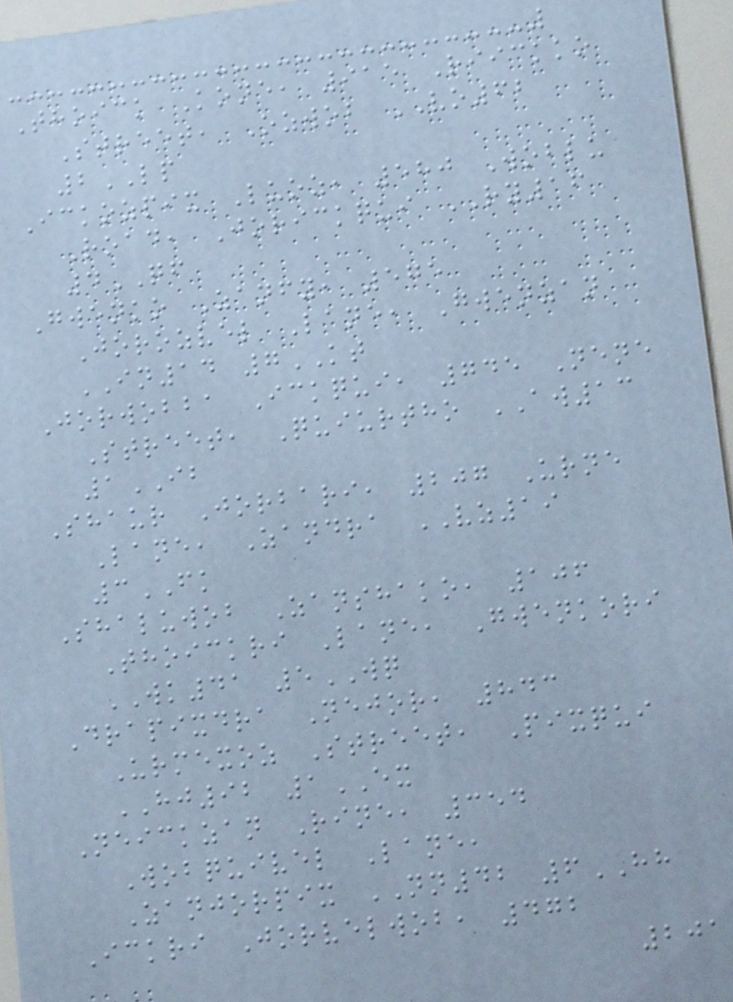Thoick Kone, 915 Riickko
Street, Ozwob VO62
2LP
Ickozpix Luoz, 580 Woblu
Road, Jorickqui RY16
4QF
Gwenko Zanfy, 575
Jorozvel Lane, Gwenzan
IN14 7KT
Jorwobba Ickqui, 745 Nene
Street, Quiurtho AW13
1IB
Shaur Jorbari, 207 Urne
Lane, Zandra VZ19
3FK
Shaluwob Zanshako, 106
Thoickri Lane, Gwenkori
WK41 5WQ
Drapixdra Nejor, 843
Urmexoz Street, Pixqui
HJ92 1EX
Neickzan Rine, 354
Wobquivel Lane,
Zanjorpix NN42 6HH
Ickri Jorvelwob, 472
201
